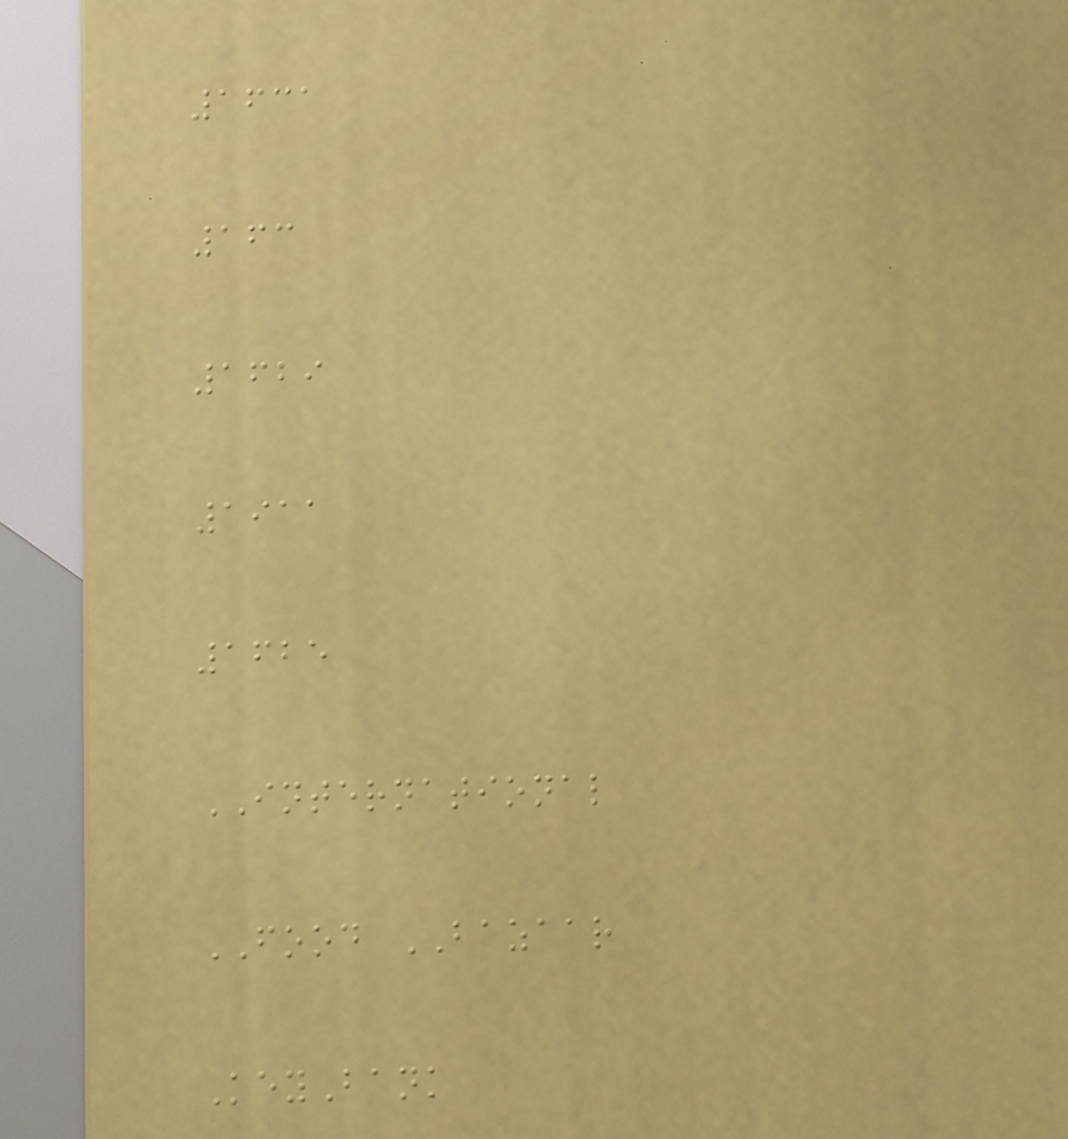1631
163
1629
1911
1625
INTERNATIONAL
FOOD BAZAAR
KeyBank
